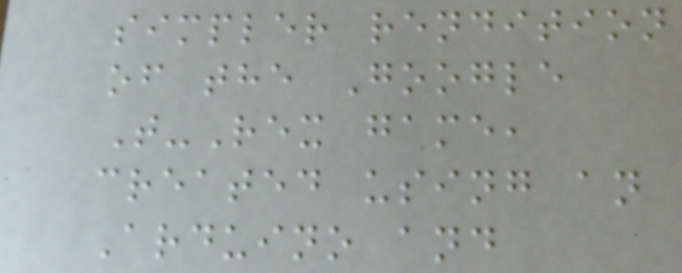simpler rendition
of the Google
T-Rex game,
created using an
Arduino and
